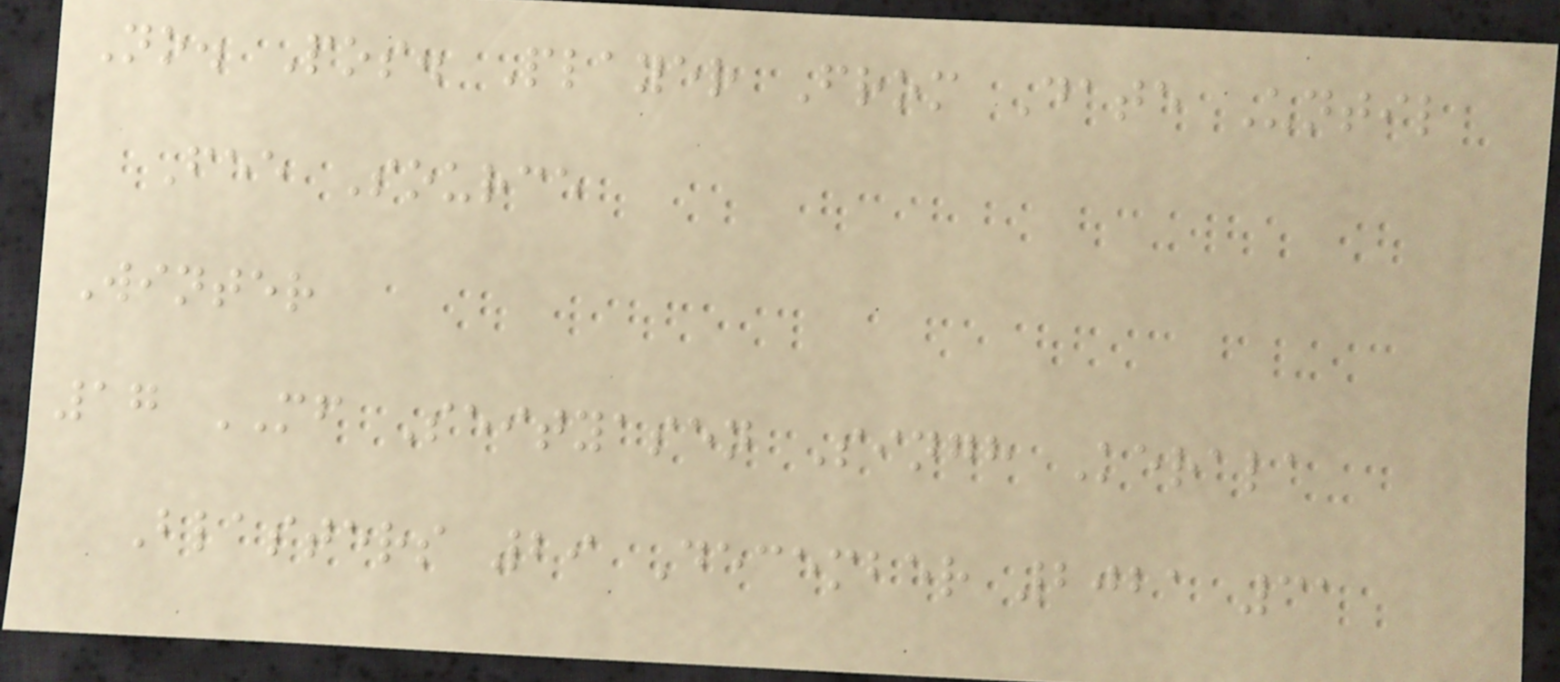No. Pos. Player From Date Until
Fee Source
Winter
17 MF Seityasen Singh Kerala
Blasters 29 December 2021 31
